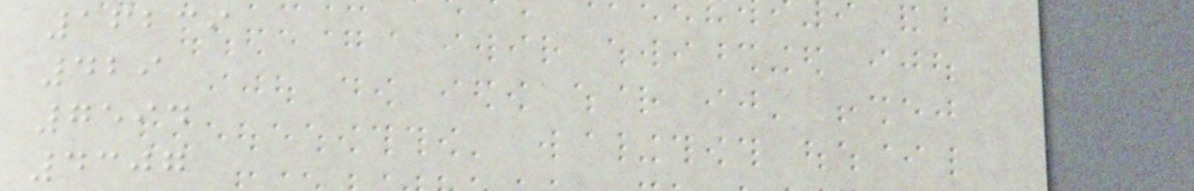16239
429
7594
4307
